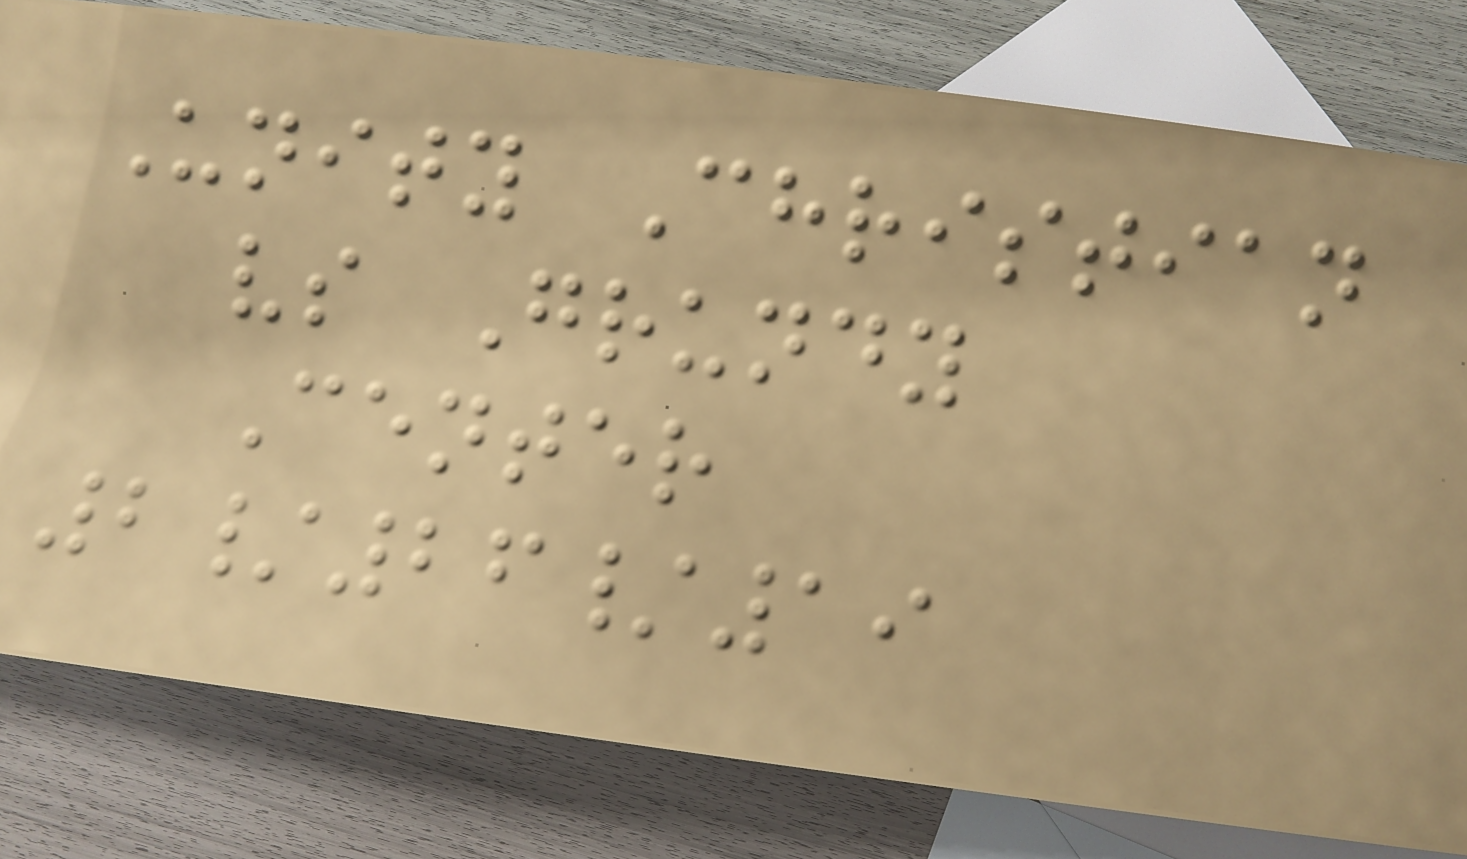Unity Christian
vs Grundy
Center
2/26/19
